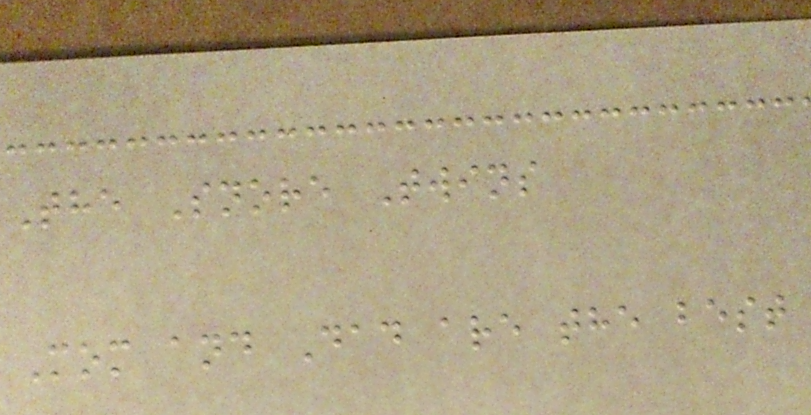The Snore Twins
Mom and Dad are the best
